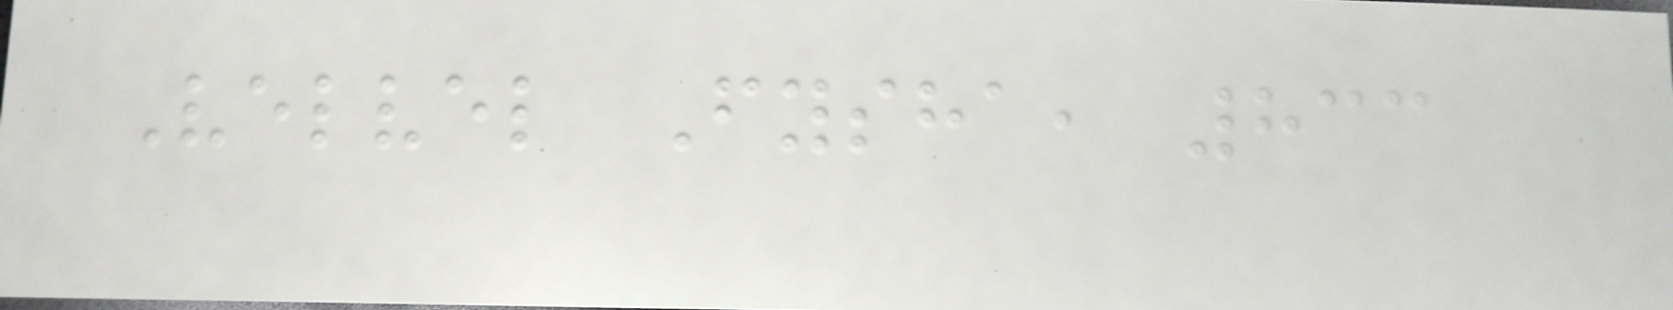Velvel Fysha, 833
